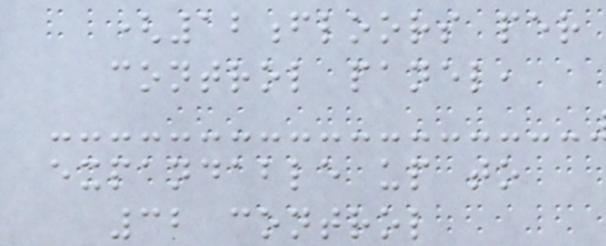(12floors per
control panel,
expandable up to
32 control
